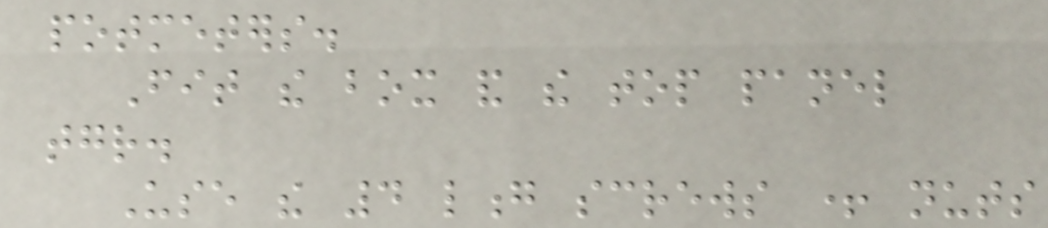potmeters.
Fit the box and the top panel
together.
Use the 4 long screws + nuts
